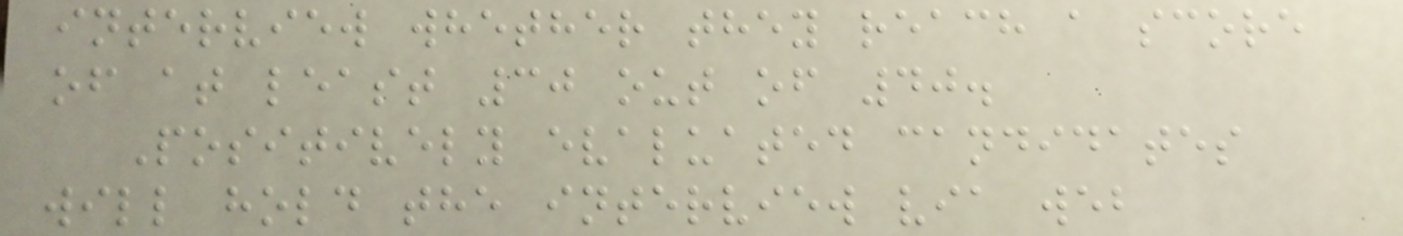interview whether they reach a score
of at least 30 out of 40.
Positively evaluated candidates
will hold the interview via web
